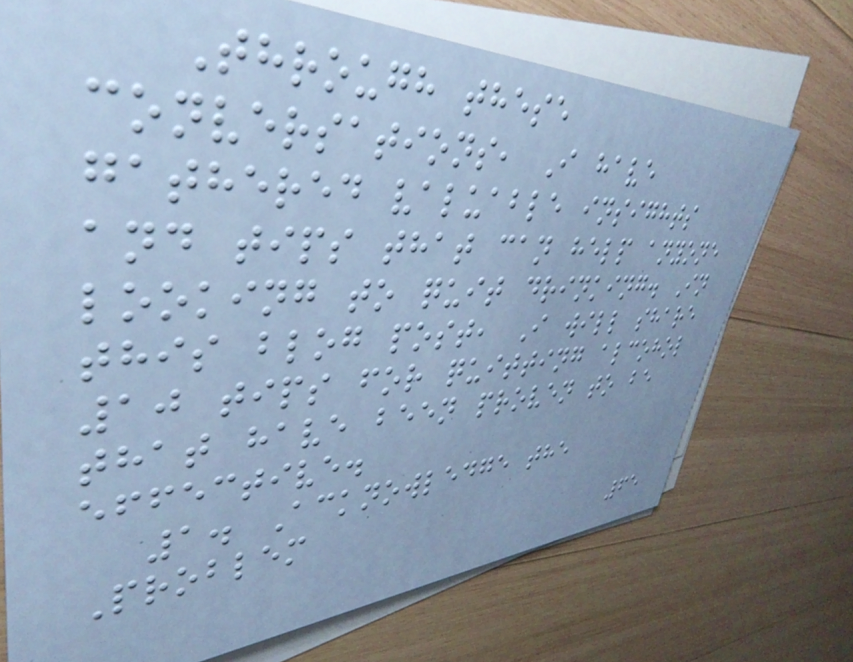Through these
conversations, I have
gathered valuable insights
and tips that can help anyone
looking to quit drinking. In
this blog post, I will share
10 tips for quitting alcohol
that have been proven to be
effective.
1. Acknowledge the
Problem
65
